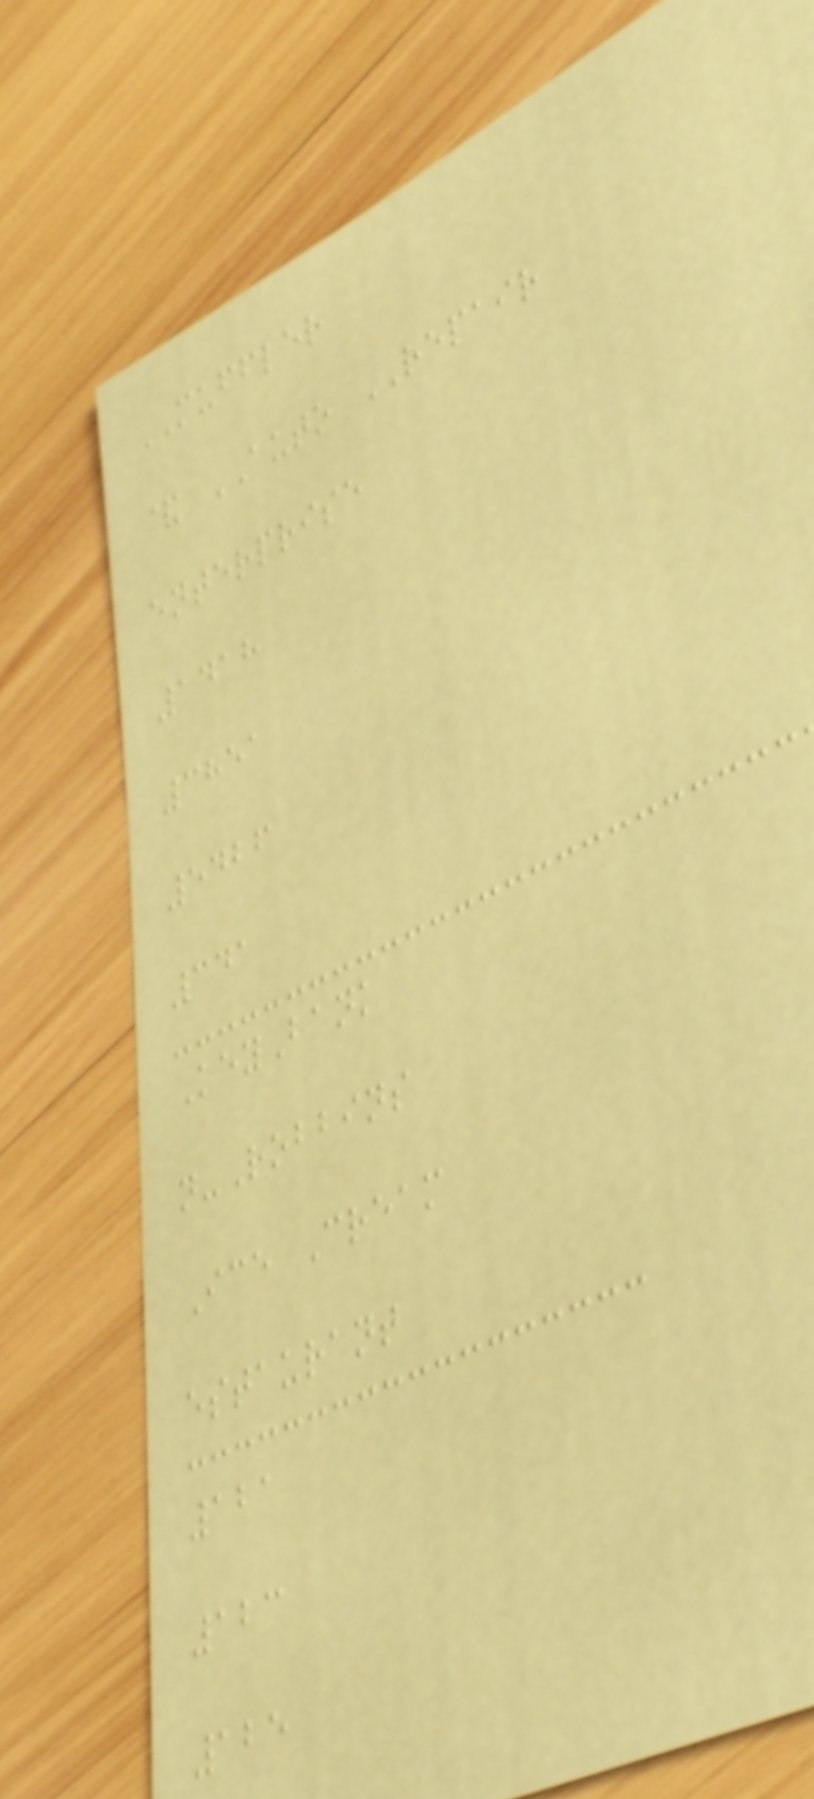MUFFLER
& AUTO REPAIR
enterprise
1418
3851
5426
341
KeyBank
n-Robbins
Ice Cream
estaurant
121
123
125
